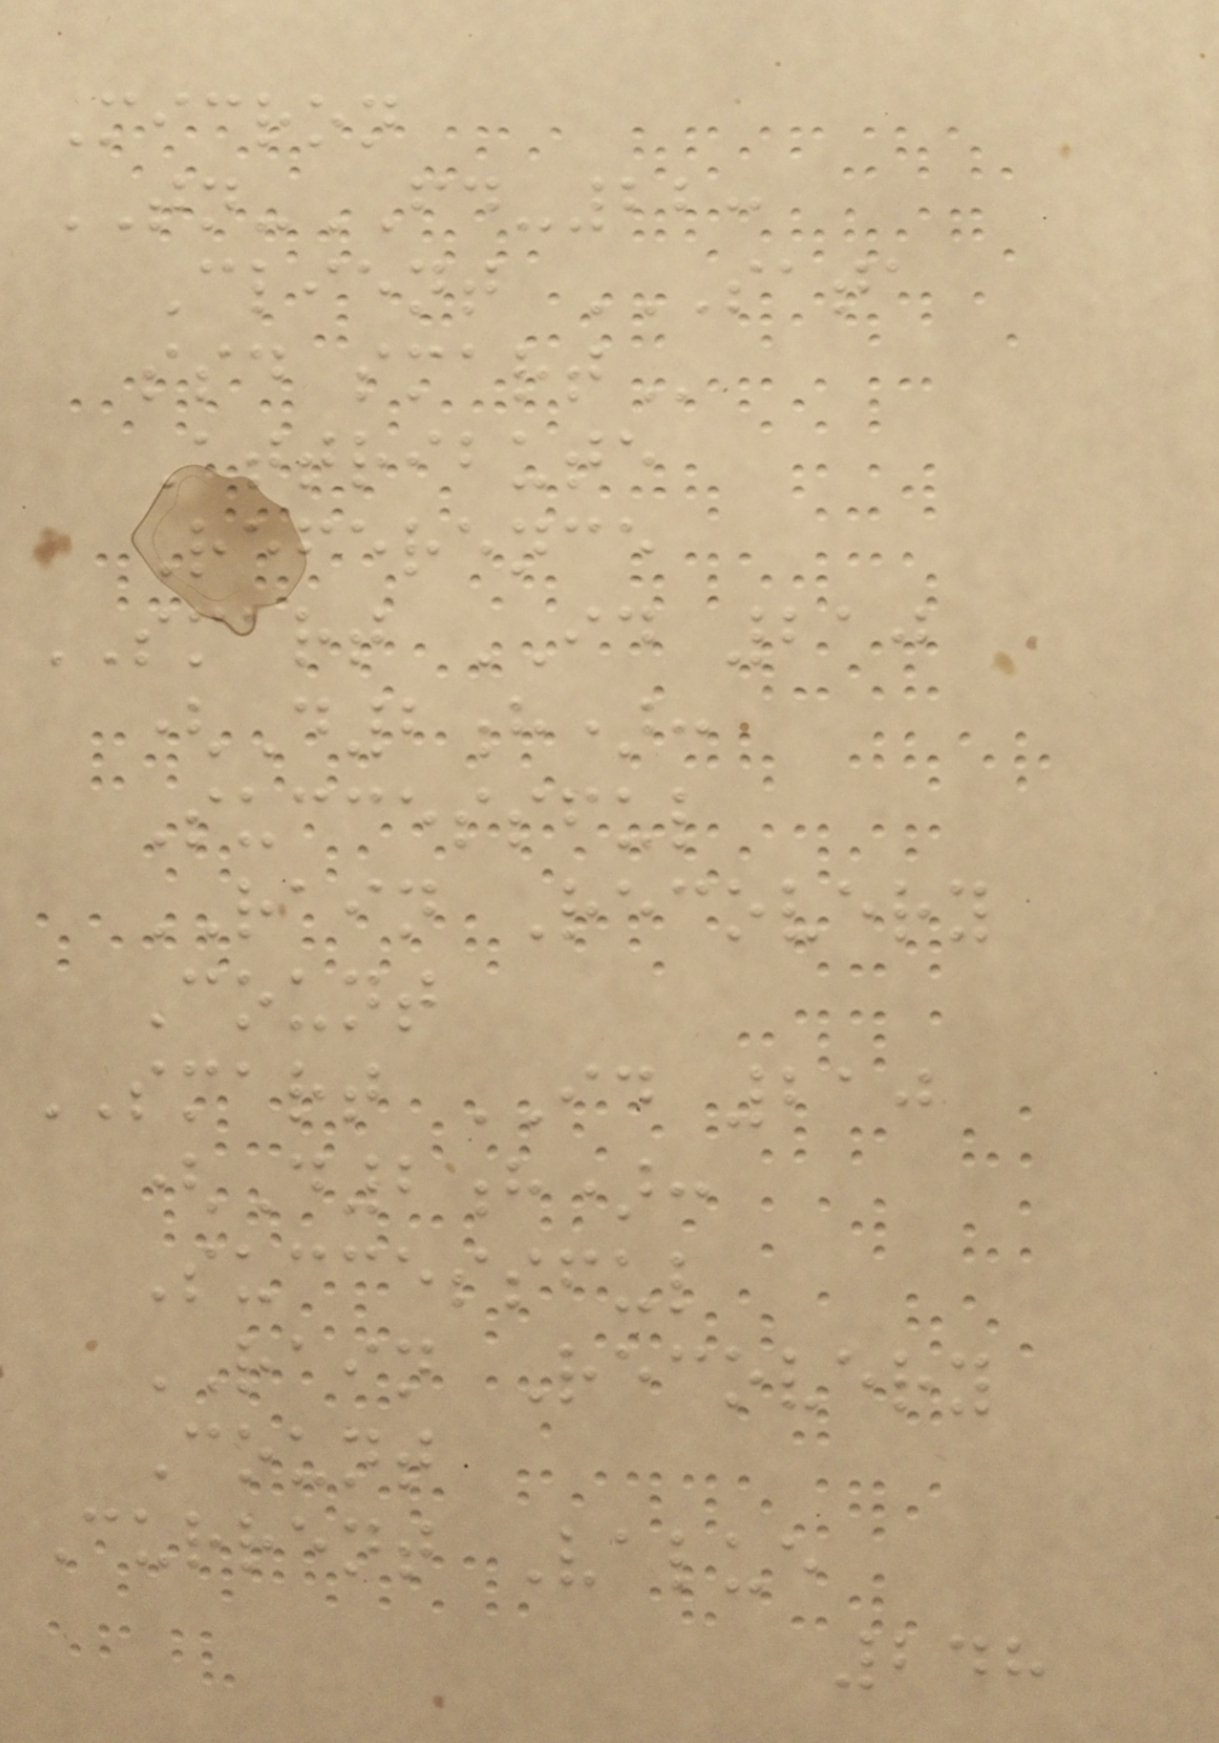Micron
TN-FD-22:
Client SATA
SSD SMART
Attribute
Reference
SMART ID 210
(D2h):
Successful
RAIN Recovery
Count
SMART ID 210
(D2h):
Successful
RAIN Recovery
Count
Current Value
248
